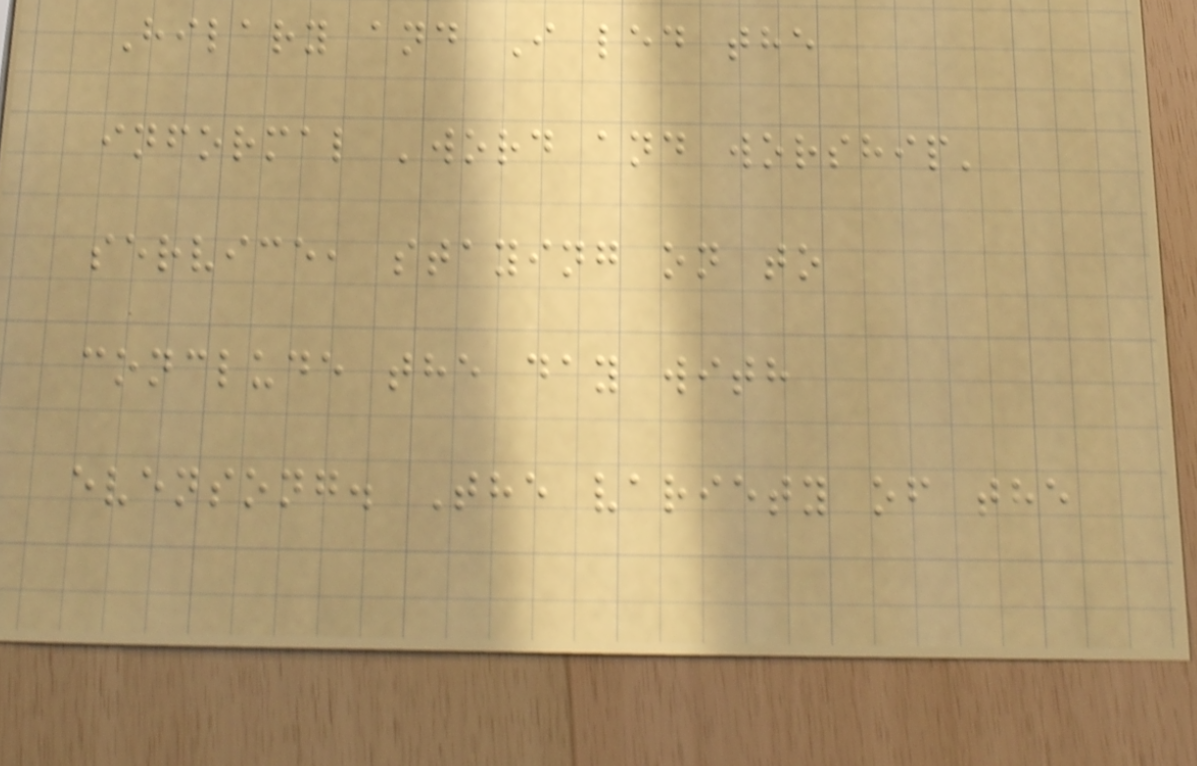Hilary and I led the
informal 'word and worship'
service, staying on to
conclude the day with
evensong. The variety of the
